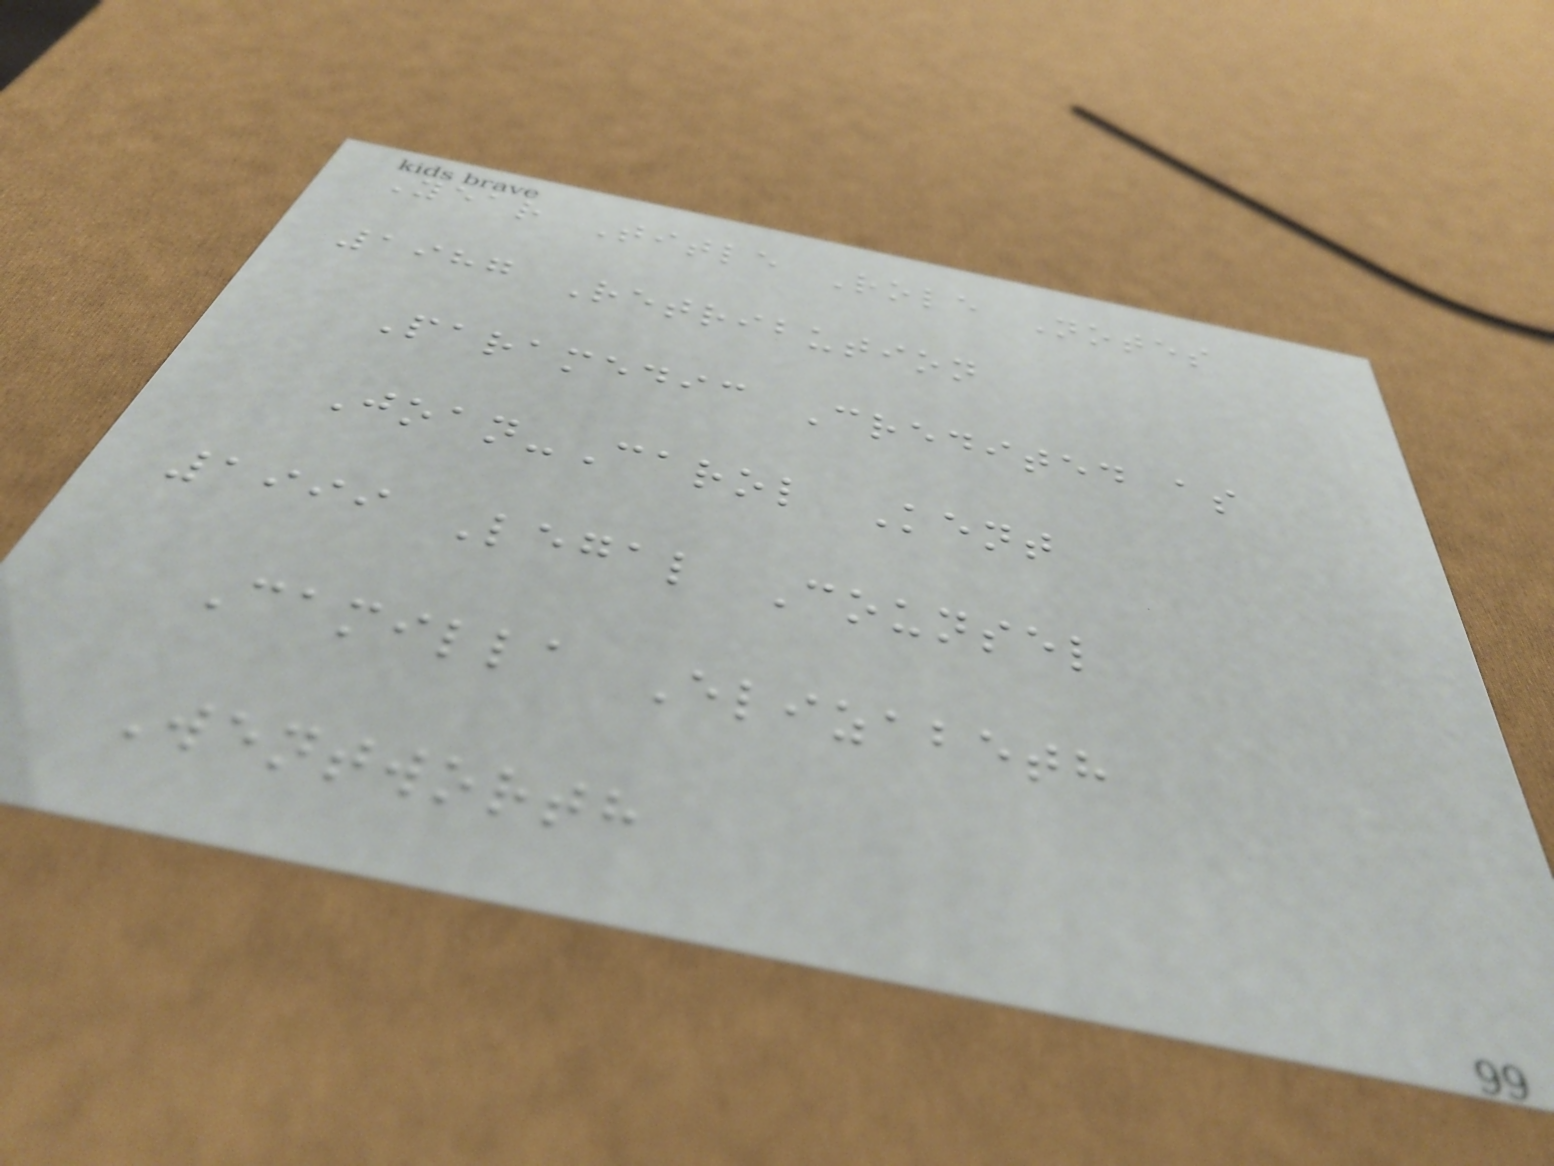Year Title Role Notes
1987 Retribution
Paramedic Credited as
Joan-Carol Kent
1999 Legal Counsel
Camilla Elizabeth
Wentworth
